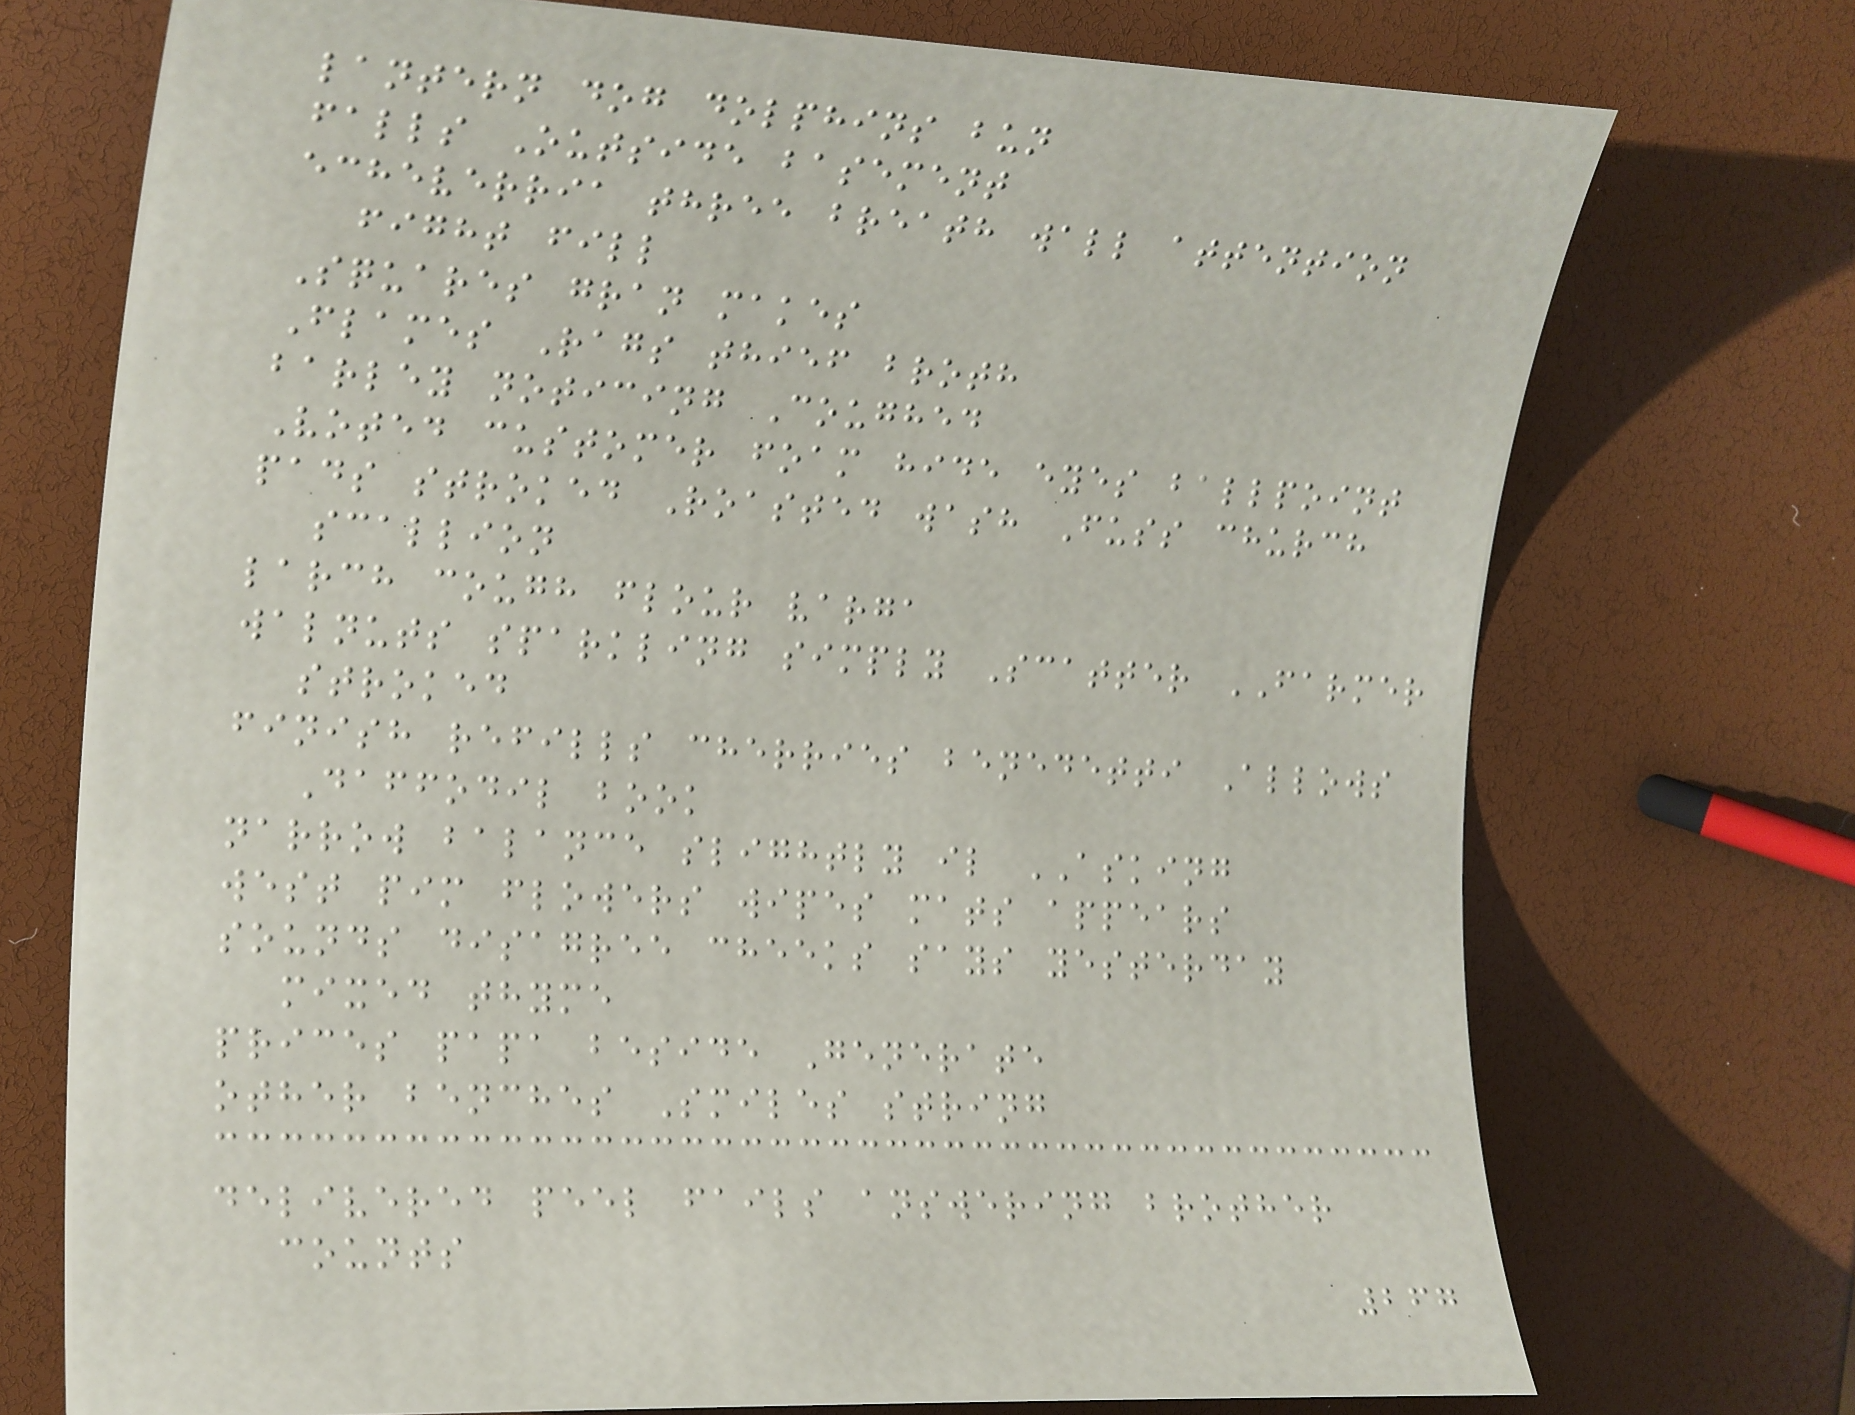lantern dog dolphins bun
falls Outside basement
echeverria three breath wall attention
fight fill
Squares gran makes
Flames Rags thief broth
barley noticing Coughed
Voted customer foam hide eyes ballpoint
pads stroked Roasted wash Fuss church
scallion
larch cough flour varga
walnuts sparkling simply Scatter FARMER
stroked
finish refills cherries benedetti Allows
Daffodil book
narrow balance slightly il ASKING
west pim flowers wipes mats appears
sounds disagree cheeks says yesterday
mixed thyme
prices papa beside Generate
other benches Smiles string
delivered peel fails answering brother
counts
267
